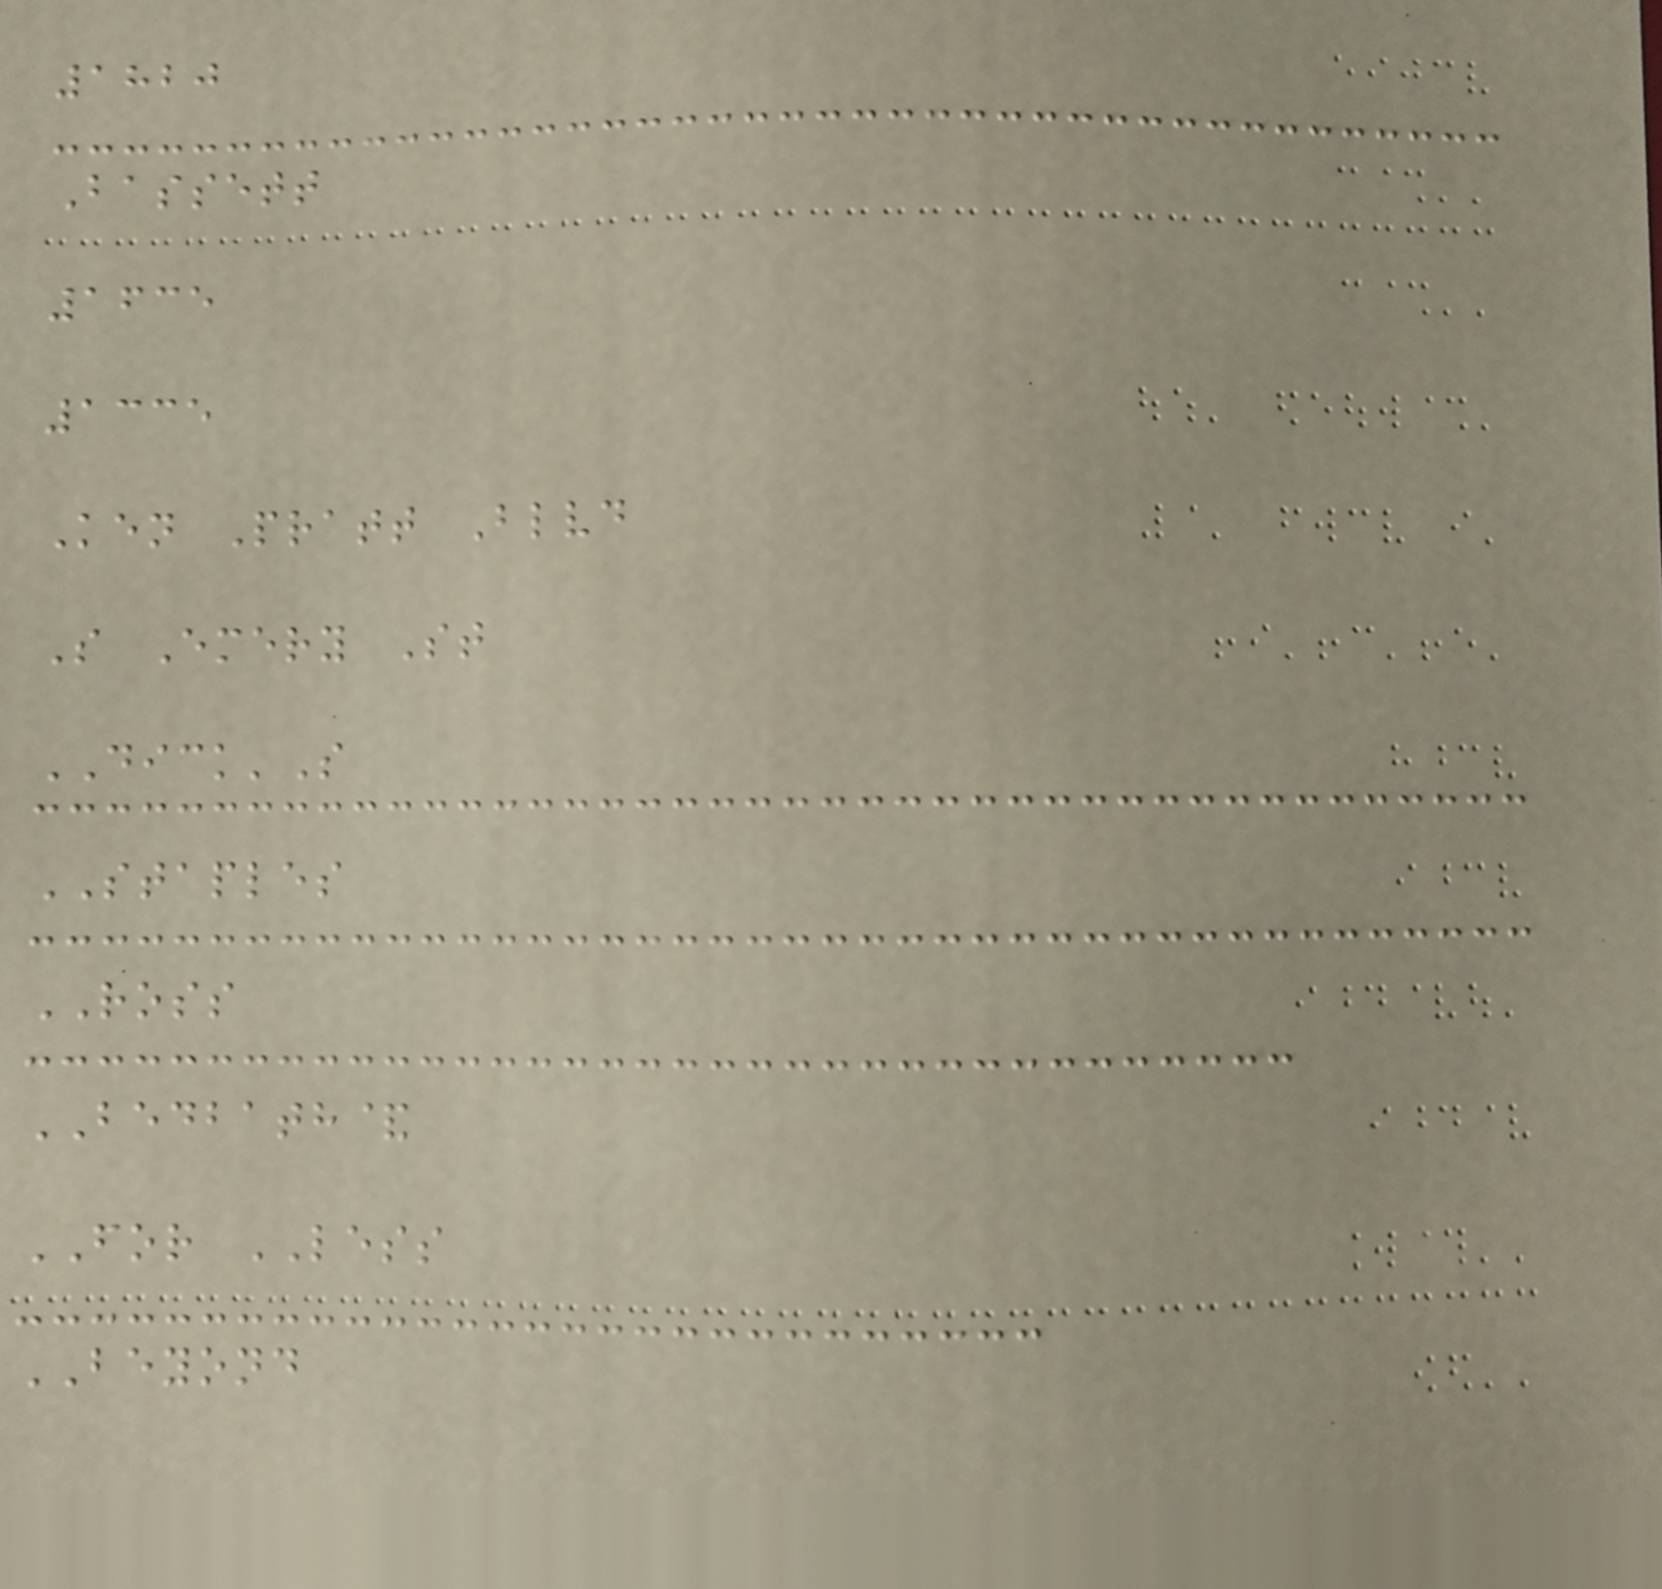1820
Bassett
1635
1335
Ken Pratt Blvd
S Emery St
DICK'S
STAPLES
ROSS
BEDBATH&
FOR LESS
BEYOND
